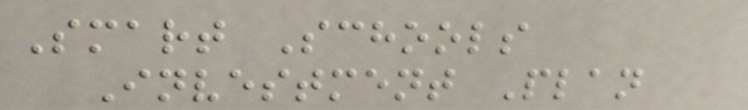Smart Schools
Investment Plan
